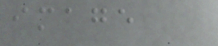image
